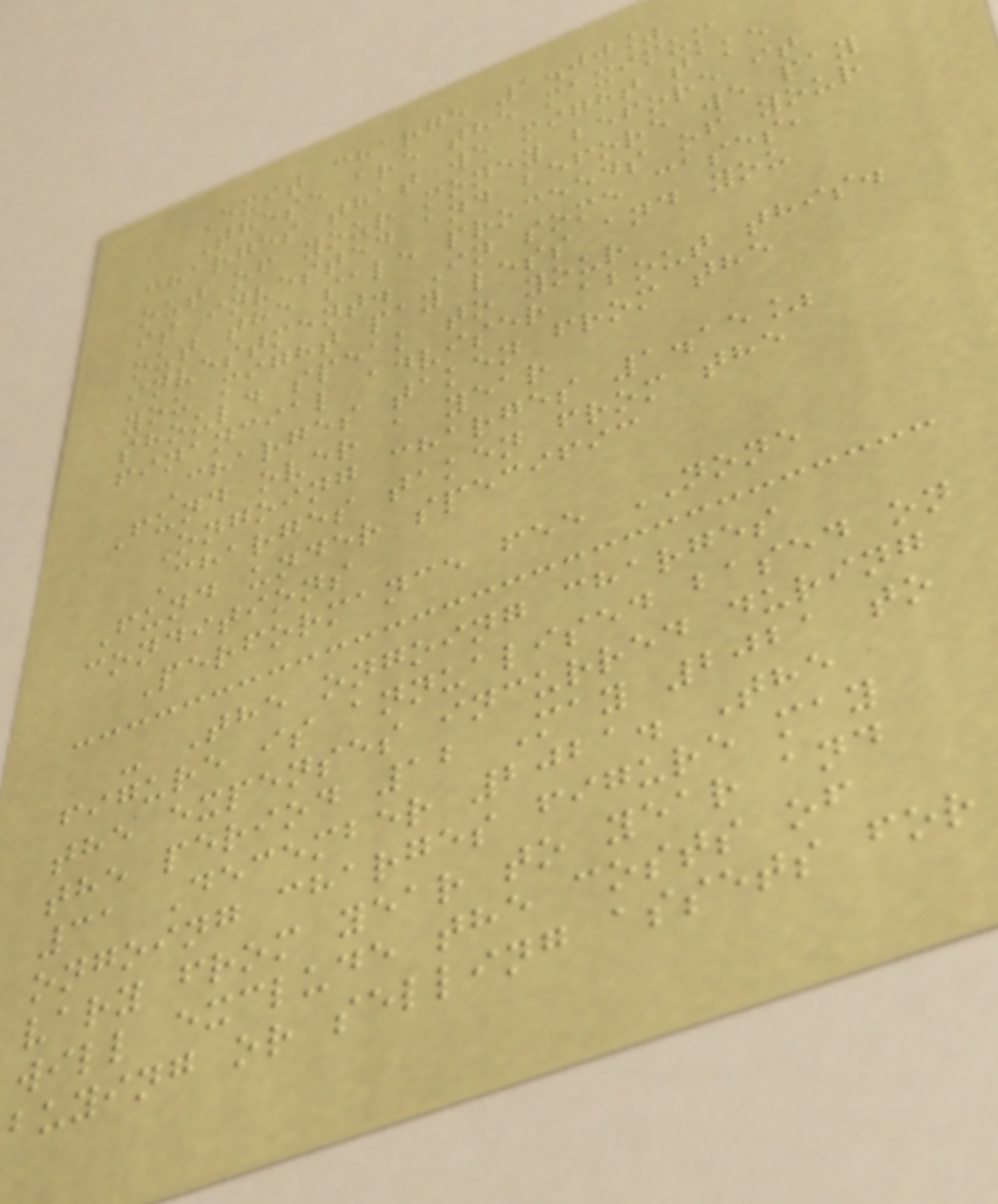Exit charge 1.00%
These are the maximum
charges that we might take
out of your money before it
is invested and before we pay
out the sale proceeds of your
investment. In some cases,
you might pay less and you
should speak to your
financial adviser about this.
Charges taken from the
Fund over a year
Ongoing charges 1.15%
Charges taken from the
Fund under specific
conditions
Performance fee NONE
- The ongoing charges
figure is annualised based on
the expenses incurred during
the period 12 May 2021 to
31 December 2021. The
ongoing charges figure may
vary from year to year and
will exclude the costs of
buying or selling assets for
